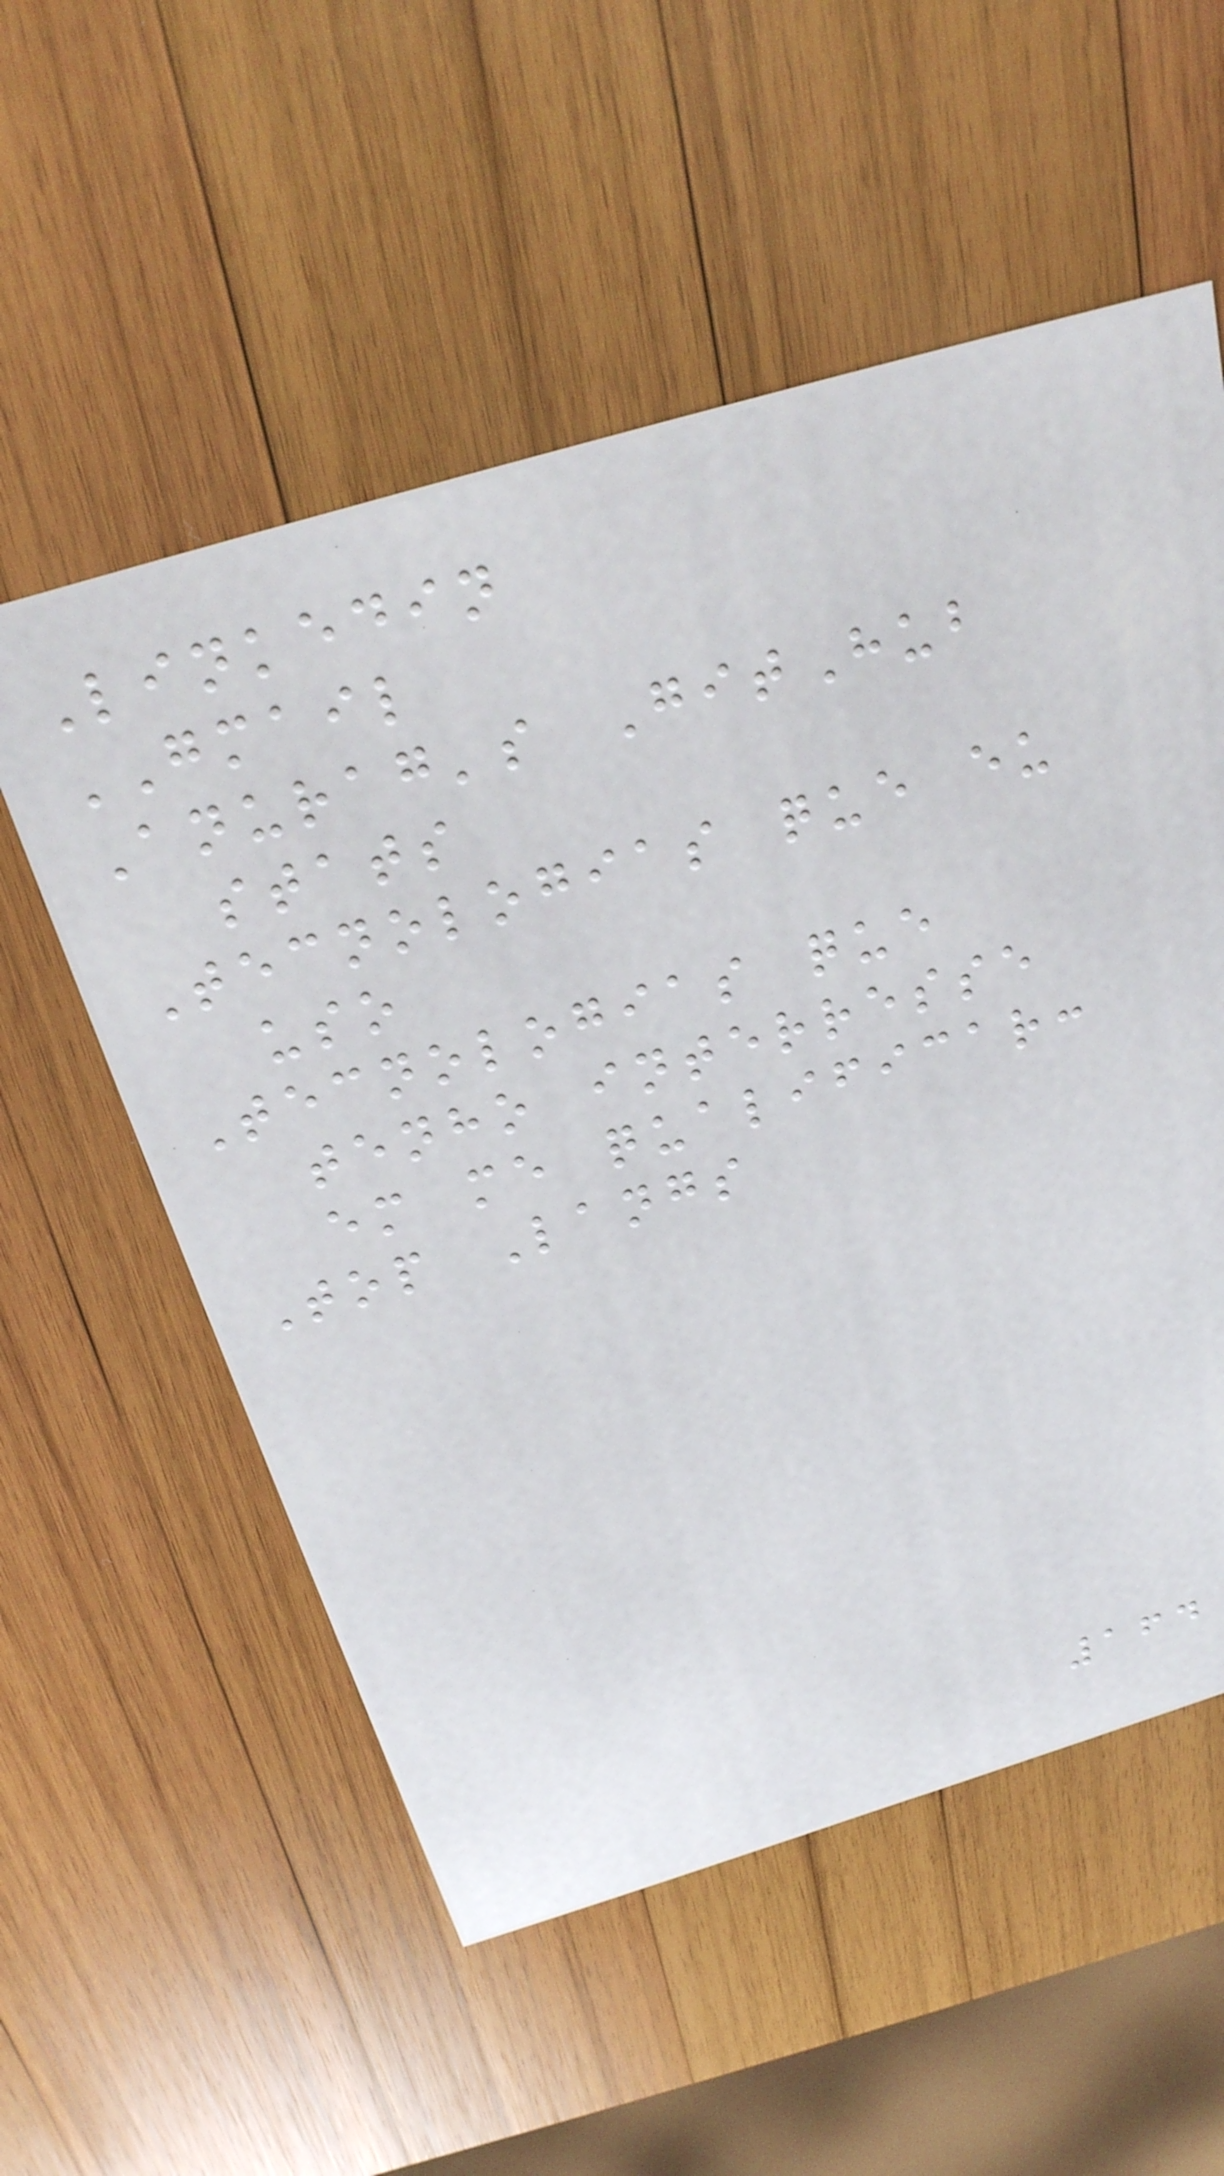Linkedin
GMAIL
Anurag's GitHub
stats
Tecnologias que eu
uso
Tecnologias que
tenho interresse
em me qualificar:
Top Langs
164
